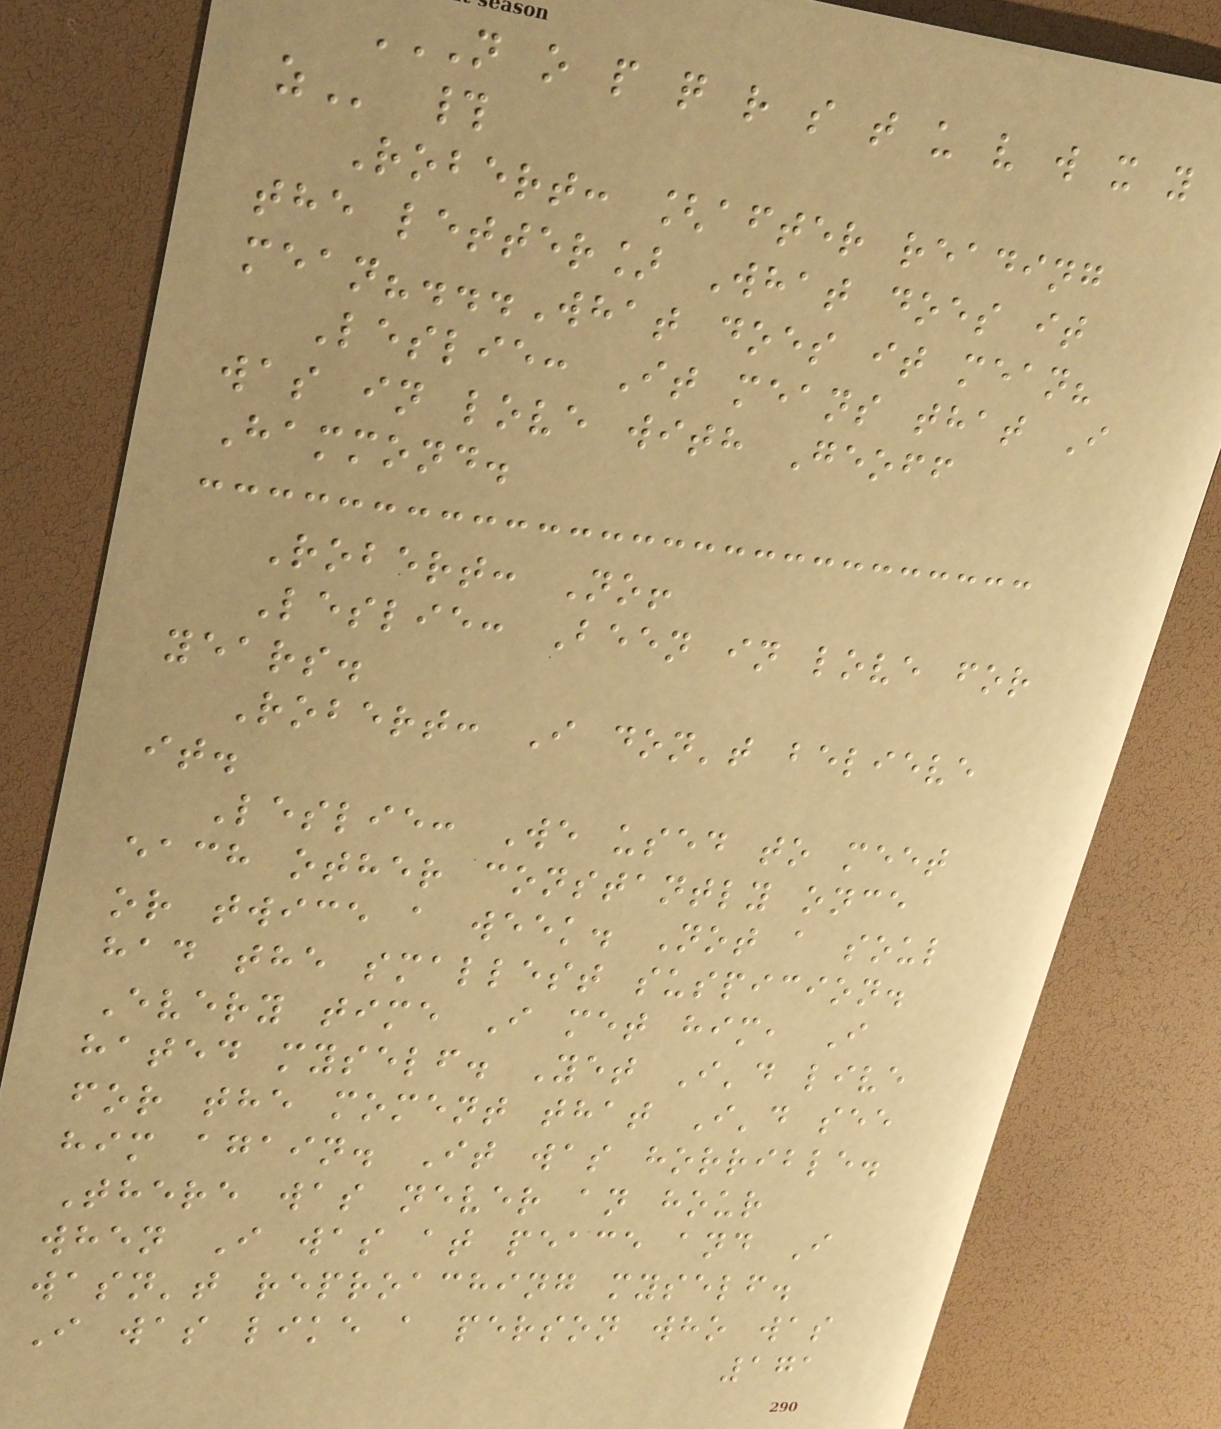N O P Q R S T U V W X Y
Z #
Robert: [after reading
the letter] What does it
mean?...What does it mean?
Leslie: It means that I
was in love with Geoff
Hammond.
Robert: No!
Leslie: Been in love for
years.
Robert: I don't believe
it.
Leslie: We used to meet
each other constantly once
or twice a week. Not a soul
had the smallest suspicion.
Every time I met him, I
hated myself. Yet I'd live
for the moment that I'd see
him again. It was horrible.
There was never an hour
when I was at peace and I
wasn't reproaching myself.
I was like a person who was
171
